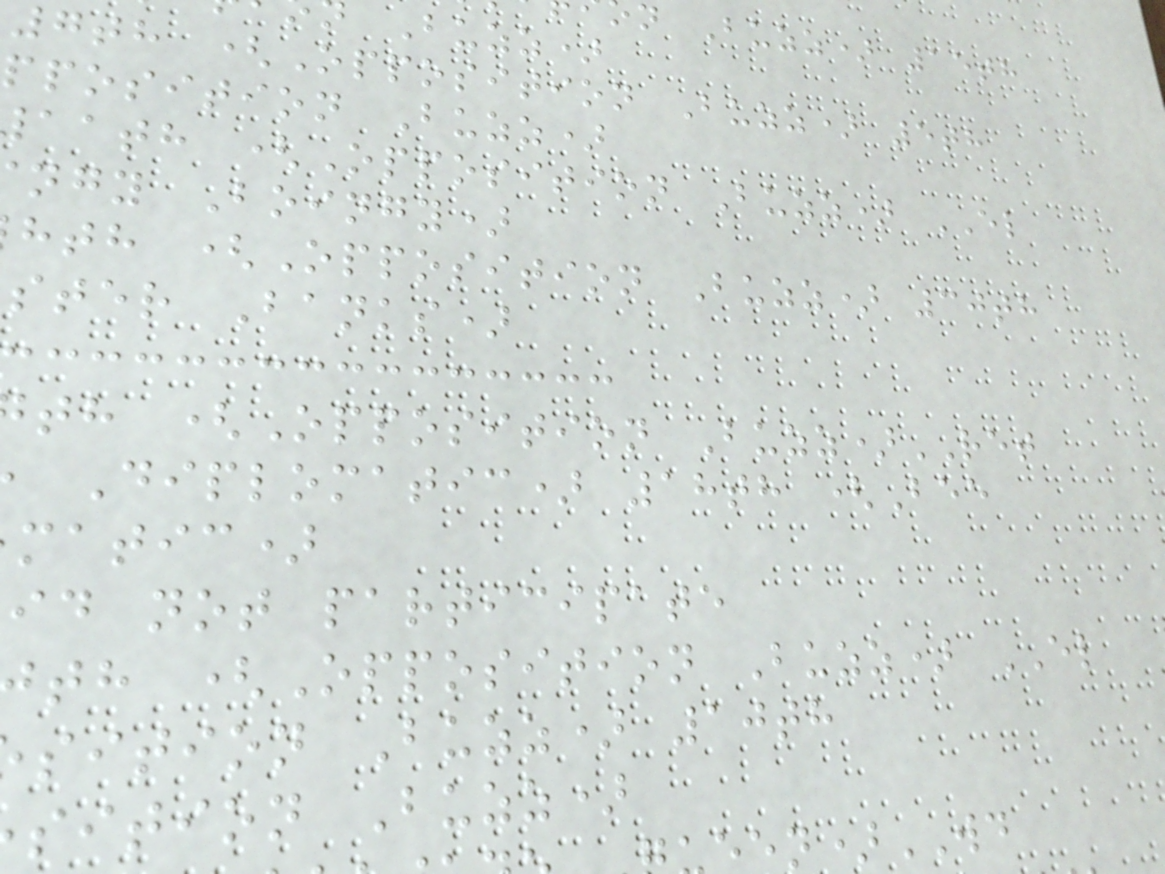n Buzz) 15th
Buzz)
7th (Opposition Buzz) 5th
pposition Buzz)
aath (Opposition Buzz) EL
ngy Boingy)
hth (Opposition Buzz) 30th
ster Banks)
th (Opposition Buzz)RET
Diplomatic) 18th (Bee
matic)
id not participate
th (Opposition Buzz) EL
sition Buzz) 10th
sition Buzz)
